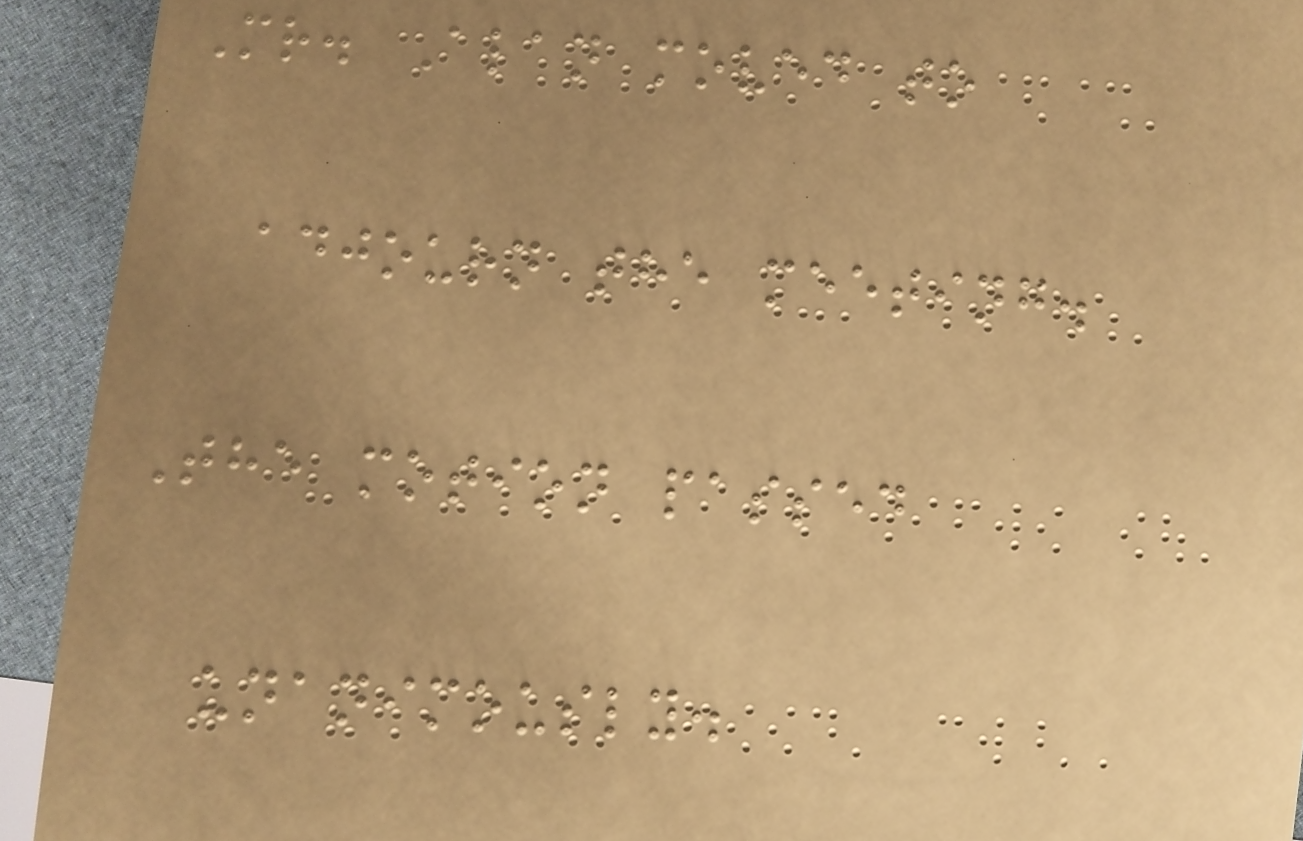Mr. Alan moved to
adjourn the meeting.
The motion passed
unanimously.
